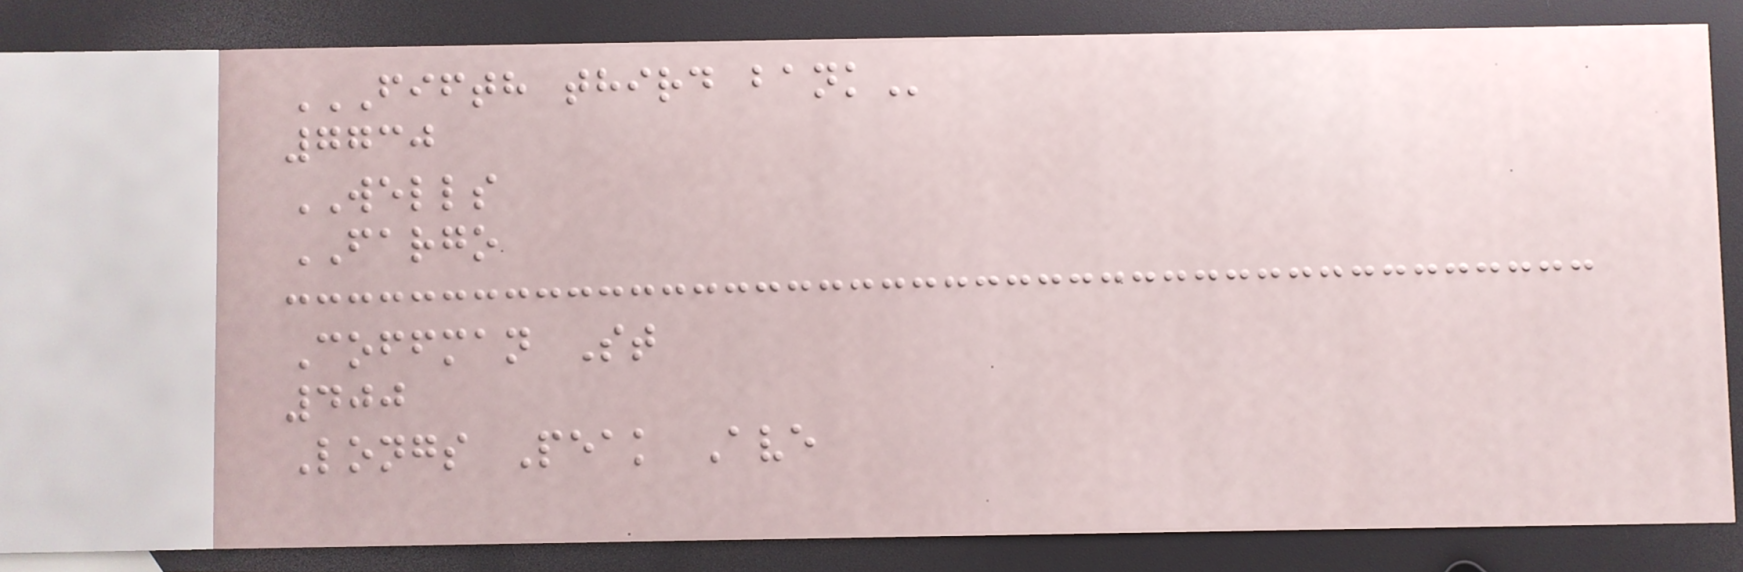FIFTH THIRD BANK
7730
WELLS
FARGO
Coffman St
400
Longs Peak Ave
